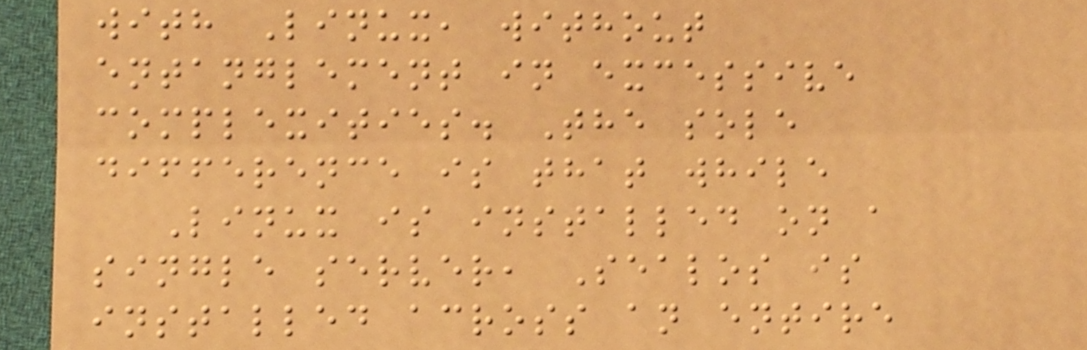with Linux, without
entanglement in excessive
complexities. The sole
difference is that while
Linux is installed on a
single server, Sealos is
installed across an entire
